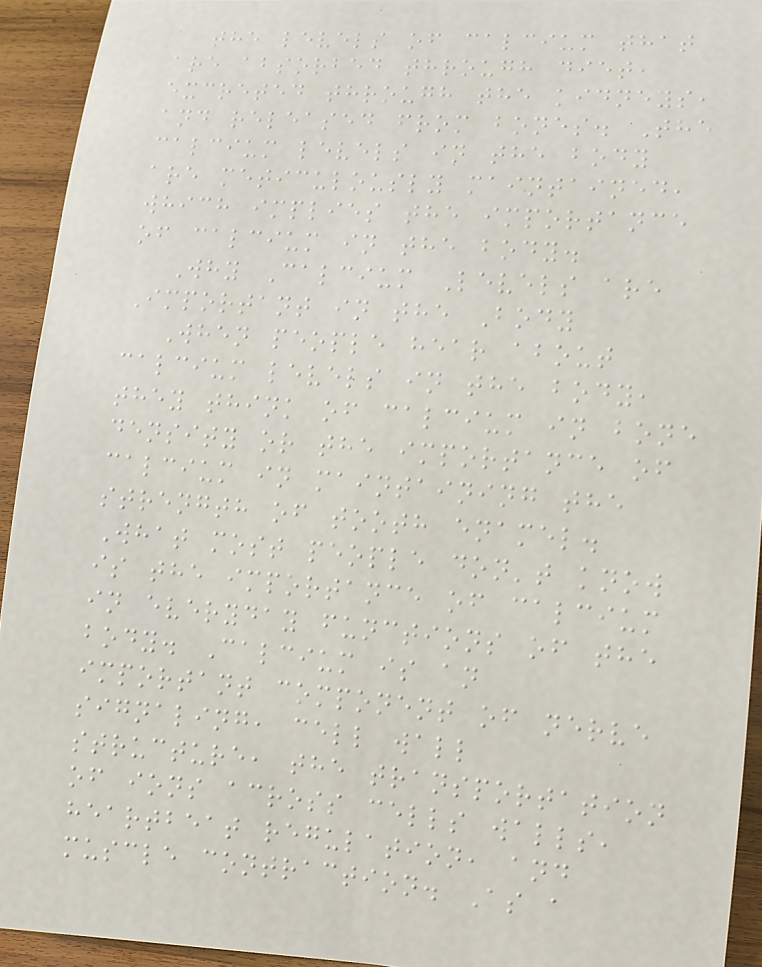the levels of calcium that
are absorbed through diet,
excreted through the kidneys,
and released from bones. The
calcium levels in the body
are meticulously maintained,
which implies the importance
of calcium in the body.
Why Calcium Levels are
Important in the Body
When people hear about
calcium levels in the body,
they think of calcium in bone
density or the importance of
calcium in maintaining the
strength of tooth enamel.
What most people don't know
is the importance of calcium
in everyday functions of the
body. Calcium is an
important component of nerve
signaling, cell wall
structure, the transportation
of ions across cells walls,
heartbeat regulation, and
muscle contraction. As a
